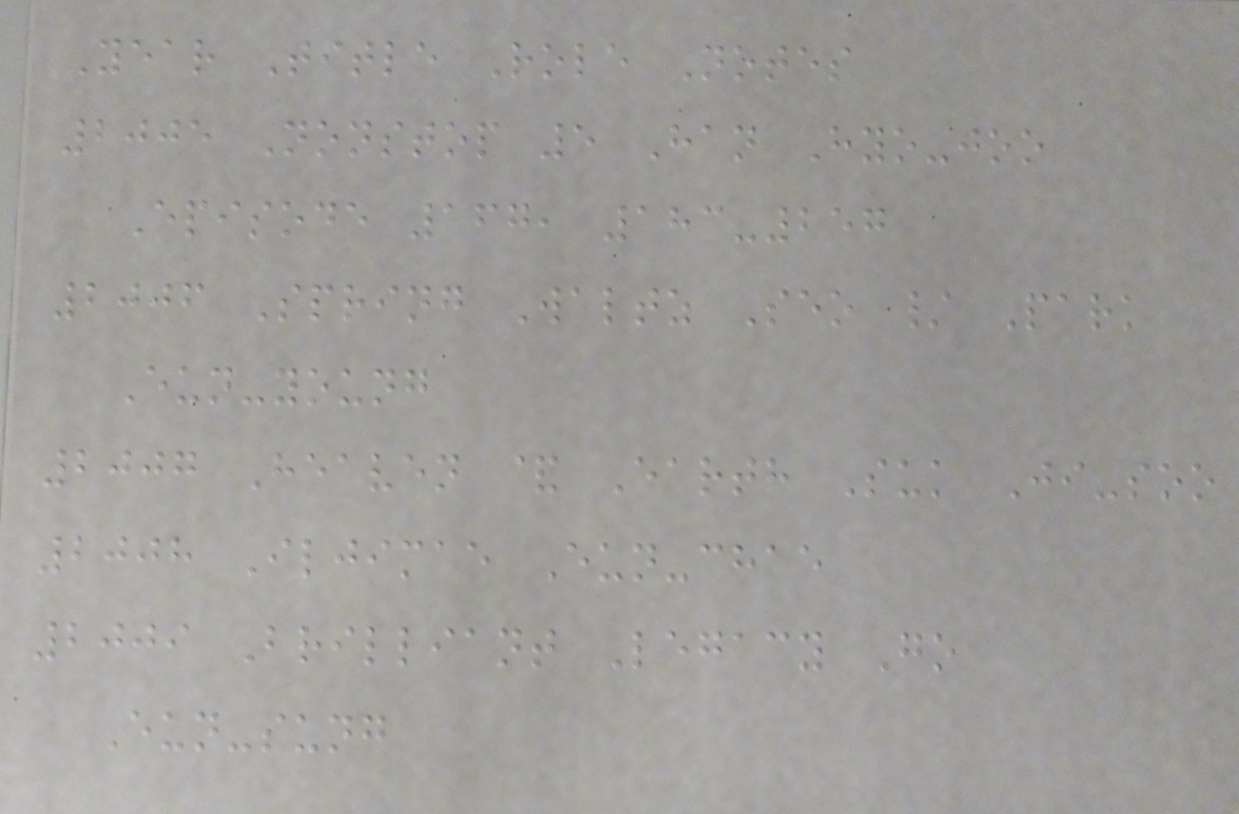Year Title Role Notes
2005 Nonstop 5 Han Hyo-joo
Episode 167, 183-257
2006 Spring Waltz Seo / Park
Eun-young
2007 Heaven & Earth Suk Ji-soo
2008 Iljimae Eun-chae
2009 Brilliant Legacy Go
Eun-sung
